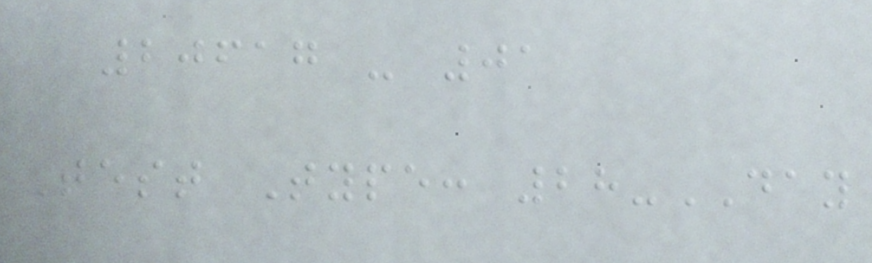20617 - 01
Test Type: 28-DAY
